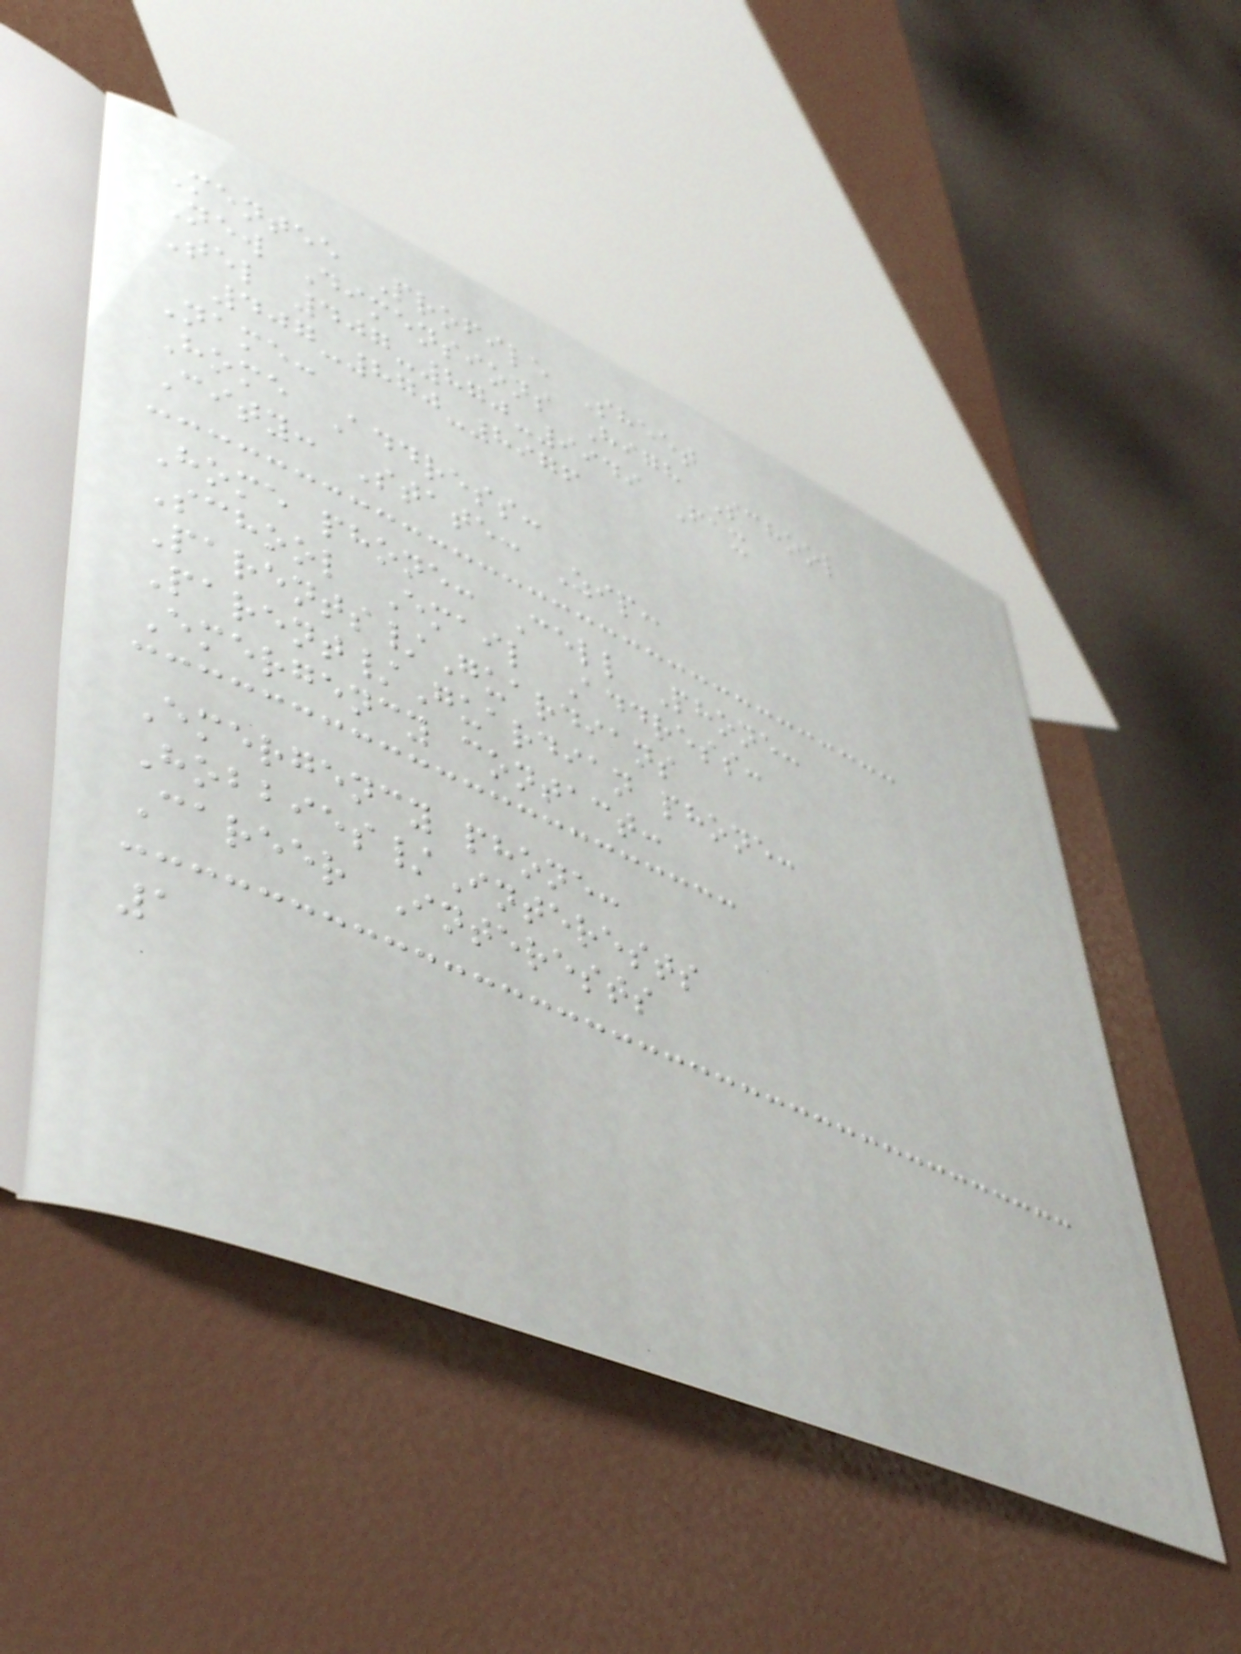Mentee Profile Sheet
New Dimensions High School
Tel 407-870-9949 Fax
407-870-8976
Name:
Home Address:
City: State: Zip:
Home phone: Cell Phone:
School Email Address:
Parents/Guardians
Parent/Guardian phone:
Emergency contact:
Emergency phone:
Hobbies/Interests
Career Interests
1
